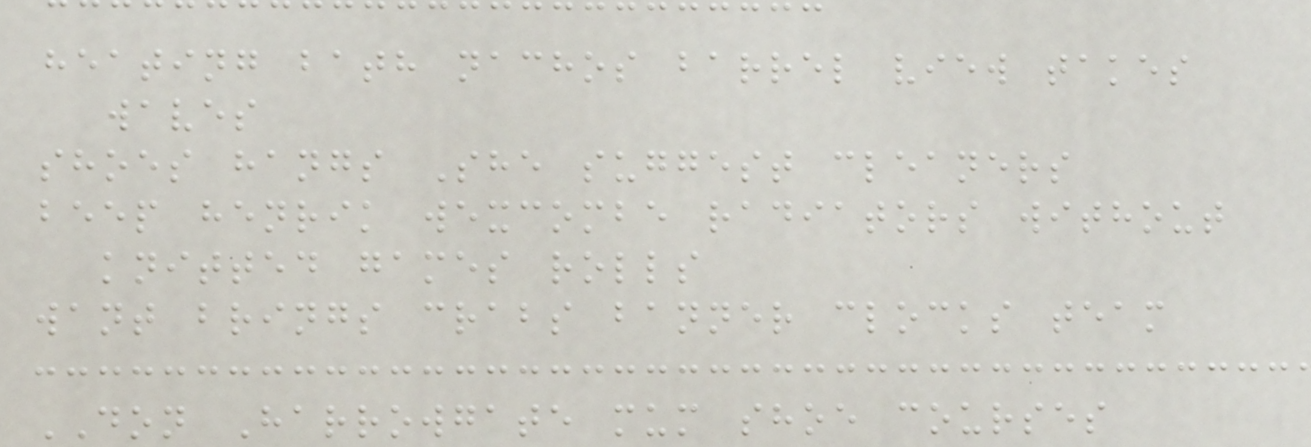heating bath nachos barrel view takes
waves
shoes hangs She suggest cleaners
beep henrik wexcombe radiators without
knitted games rolls
want brings crabs banner clocks team
DON Harrowgate mum shoe courses
